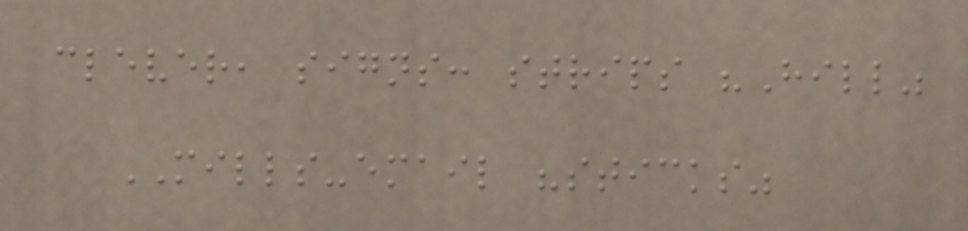clever, signs: strips "Hill"
MILLS-email "sticks"
